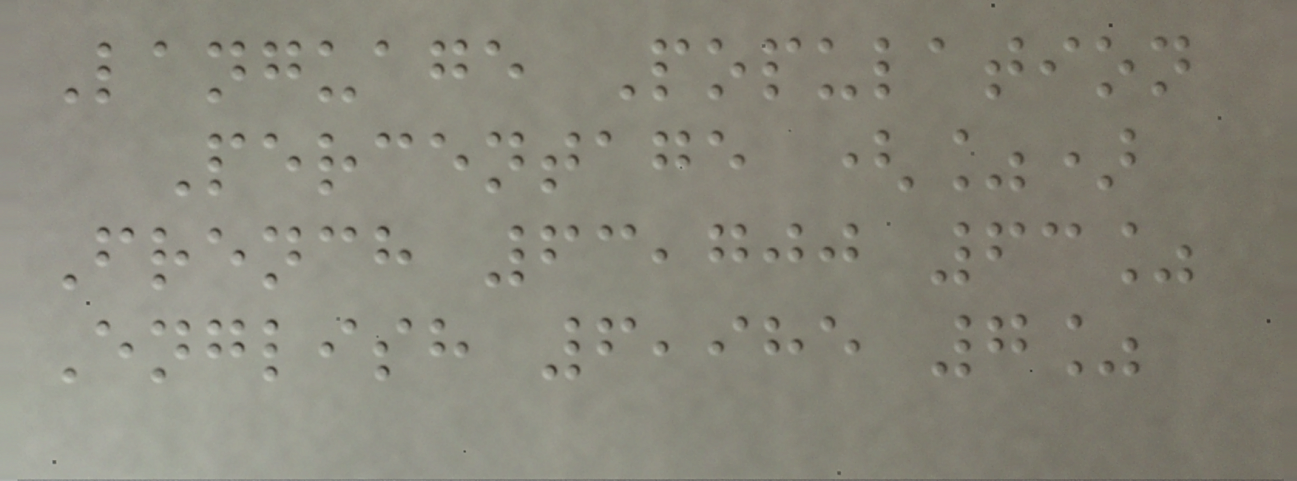Language Population
Percentage (%)
French 63,700 63%
English 6,985 7%
